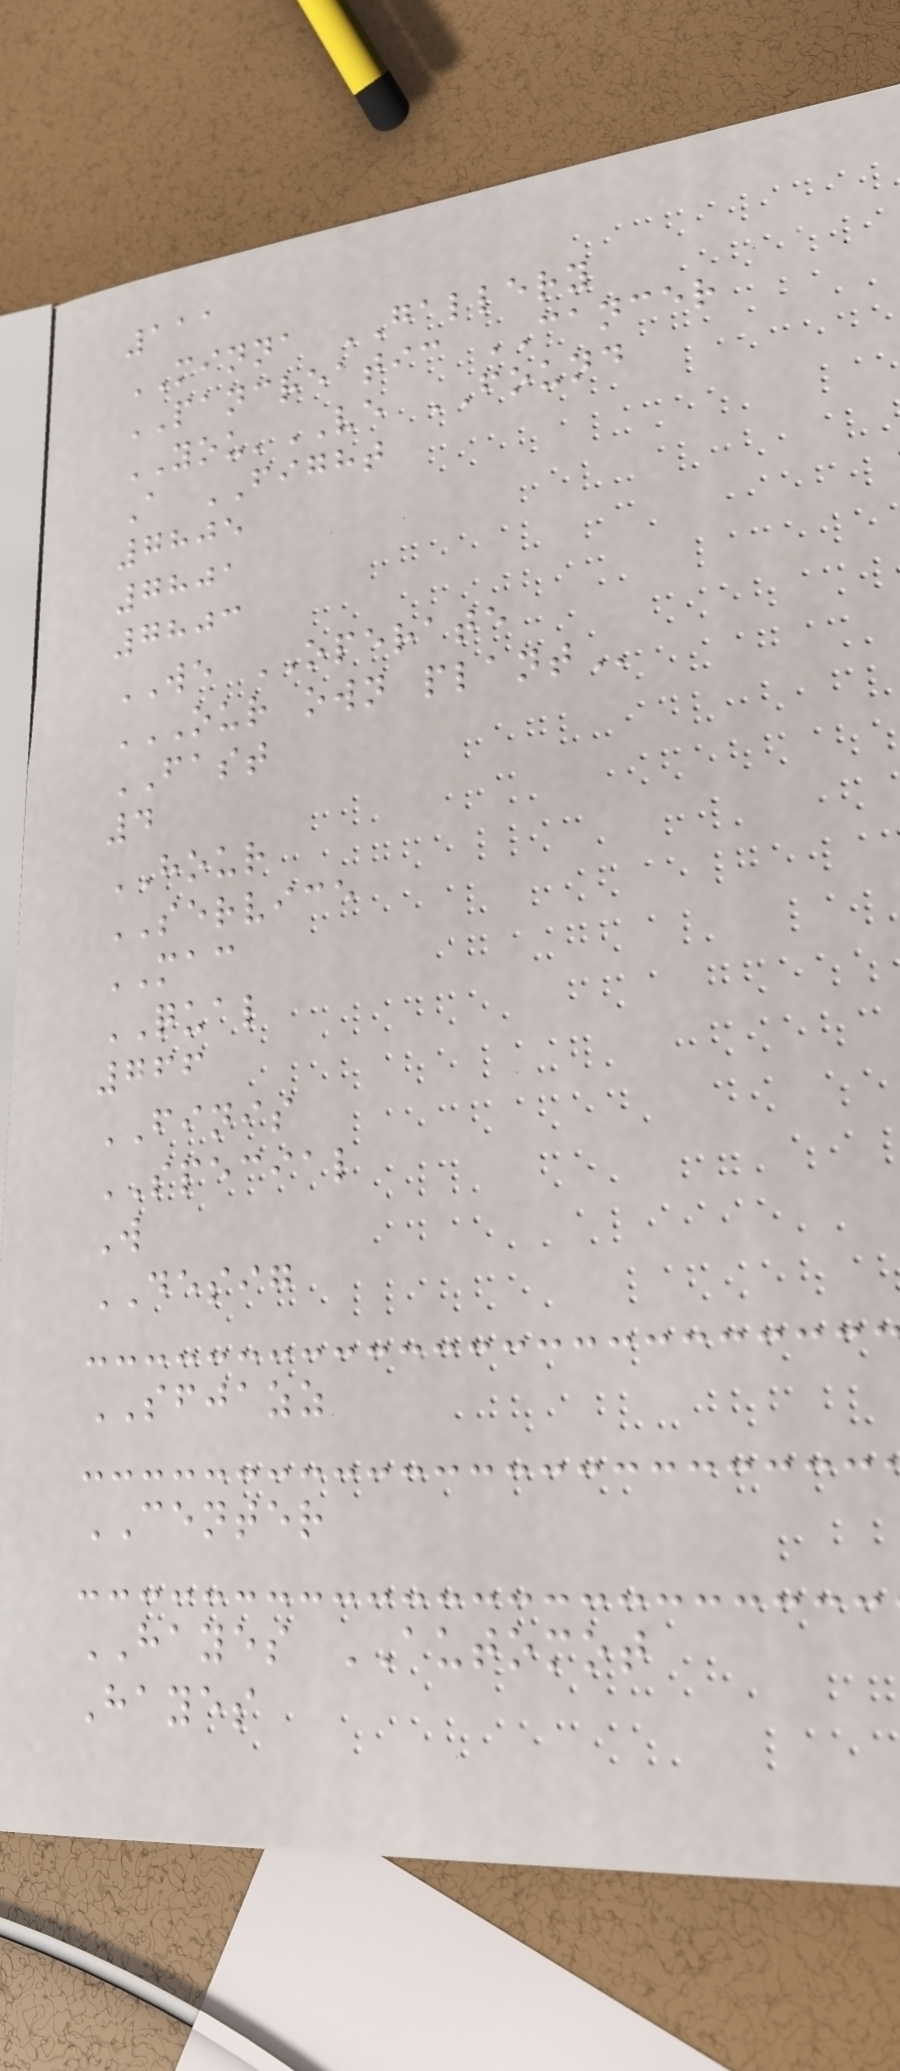111
MINNA GALLERY
PANCREATIC CANCER
YOU'VE FOUND
A FIGHT
7805
7801
7803
WE OPERATE
OUR OWN PLANT
FAST
4
HOUR
SERVICE
MAC
QUAL
766
FINIS
SPECIAL
W
DESIG
SFJAZZ
CENTER
HAYES AUTOMOT
Hayes
